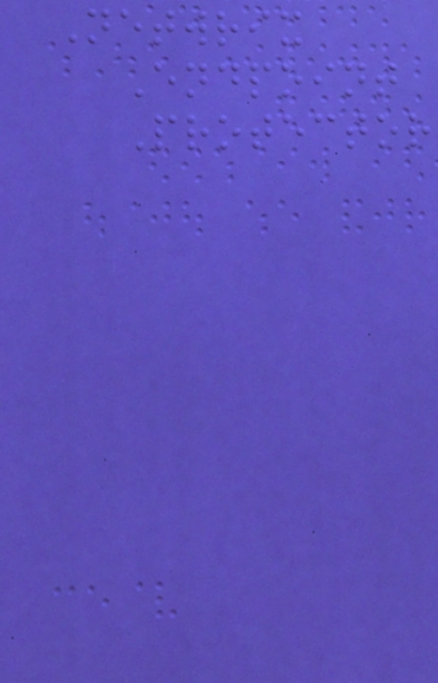Netwrix
Endpoint
Protector
